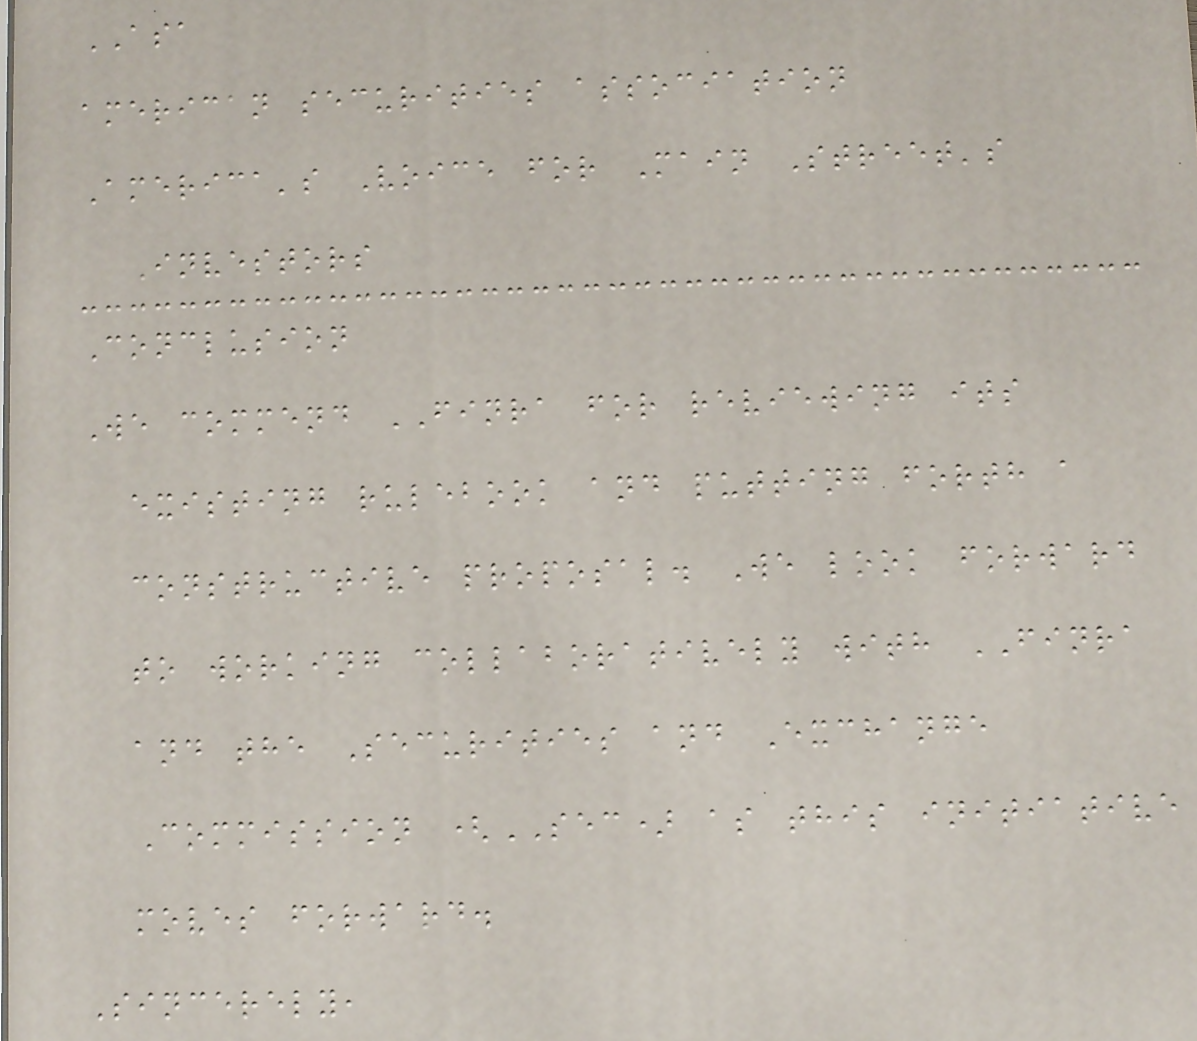ASA
american securities association
America's Voice for Main Street's
Investors
Conclusion
We commend FINRA for reviewing its
existing rulebook and putting forth a
constructive proposal. We look forward
to working collaboratively with FINRA
and the Securities and Exchange
Commission (SEC) as this initiative
moves forward.
Sincerely,
